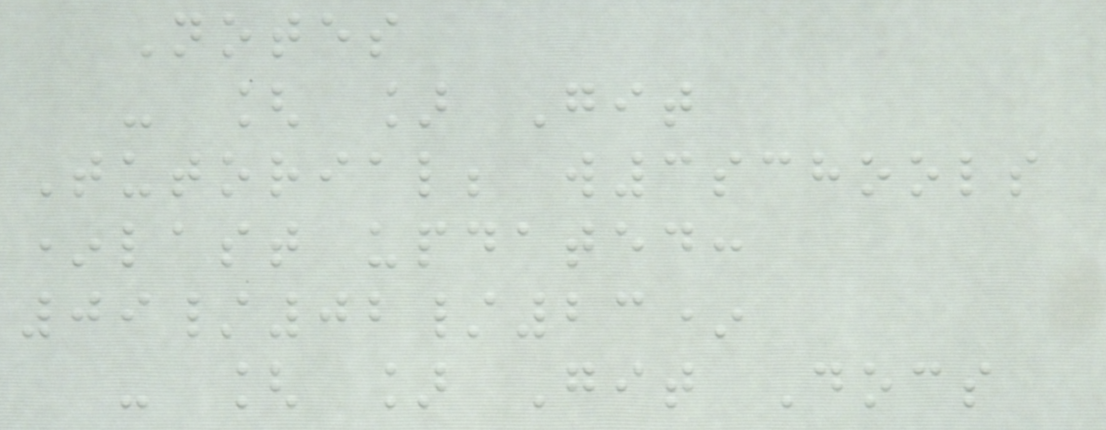Notes
- [ ] Git
Tutorial; w3schools
*last updated:
09/02/23*
- [ ] Git Docs
